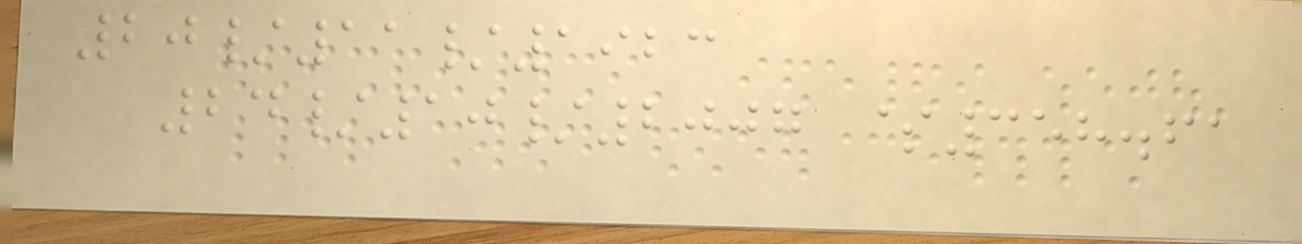20/11/1923
24/10/2007 $358.61
